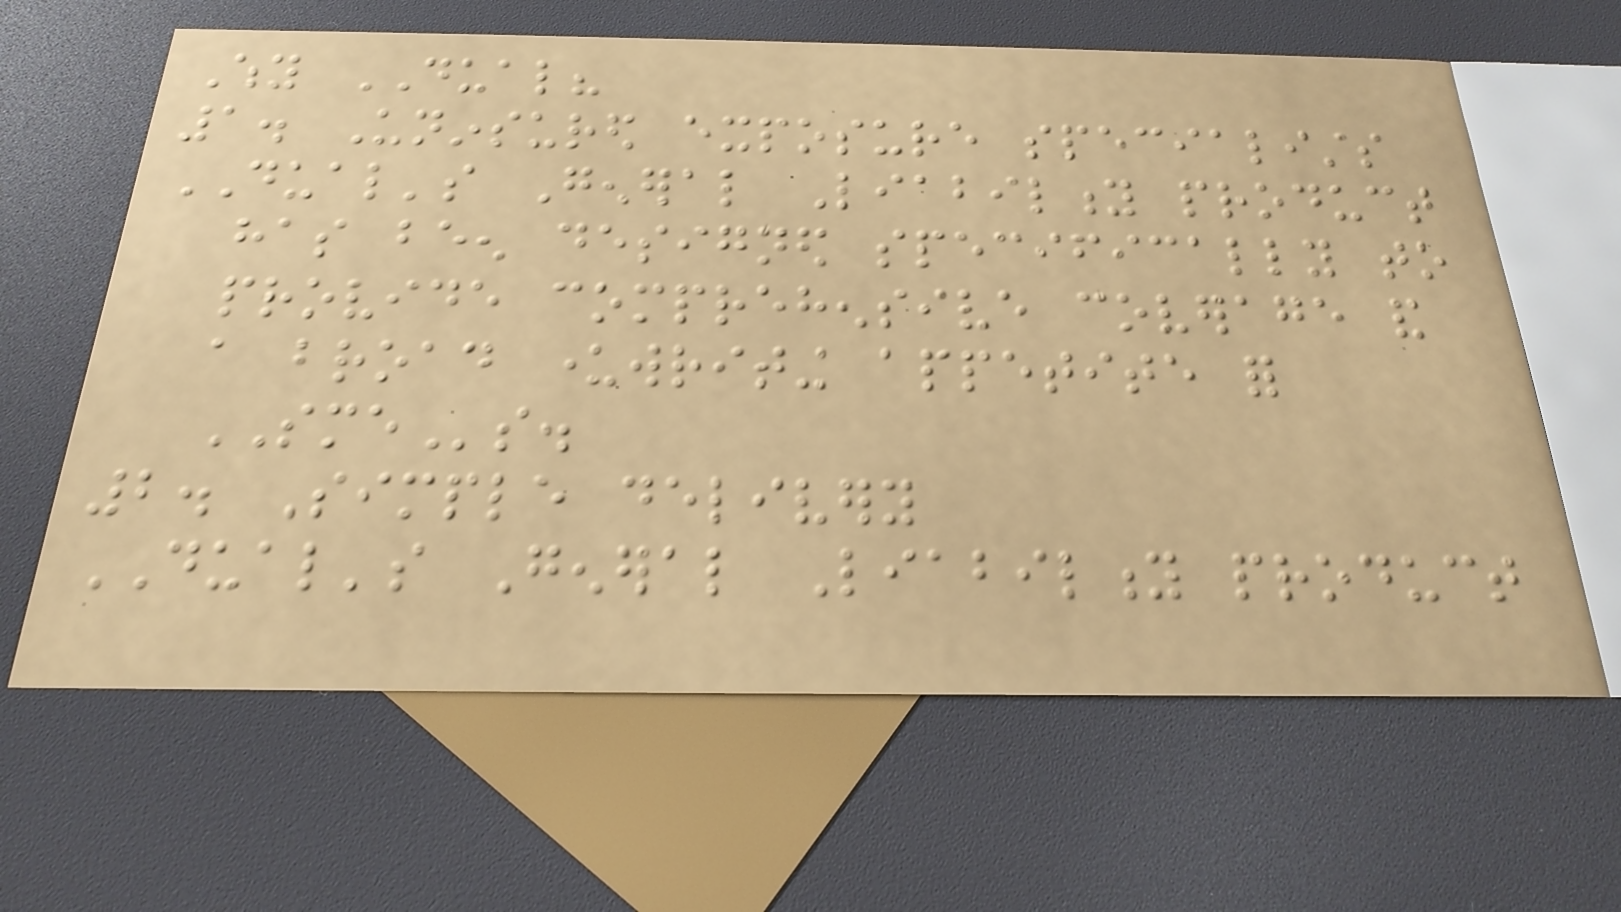Why DUAL?
1. Uninsured exposure specialists
DUAL's General Liability product
has been designed specifically to
provide comprehensive coverage and
a broad underwriting appetite for
SMEs.
2. Simple delivery
DUAL's General Liability product
